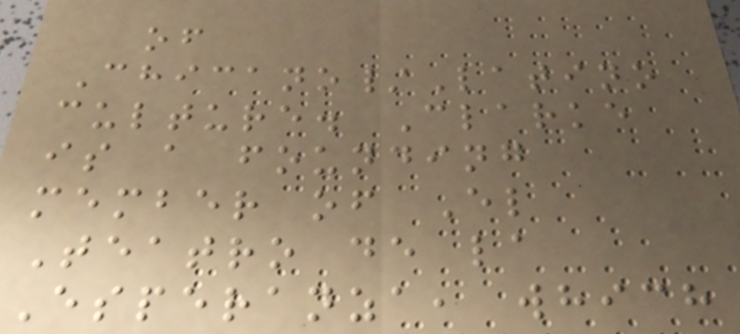of
Chicano/Latino
culture. Clarke
is a founding
member of El
Teatro de la
Esperanza, which
